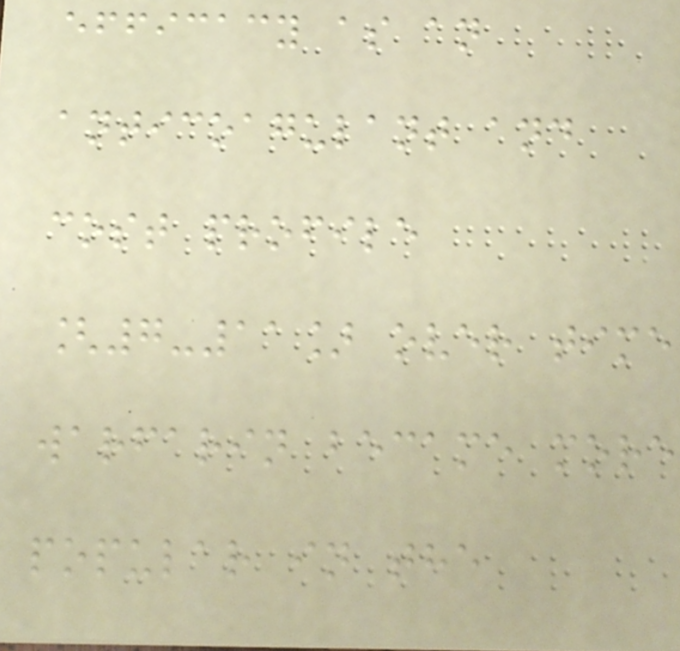efficacy as an
anticoagulant and
cost profile
[7-11] over time
warfarin became more
popular in the
